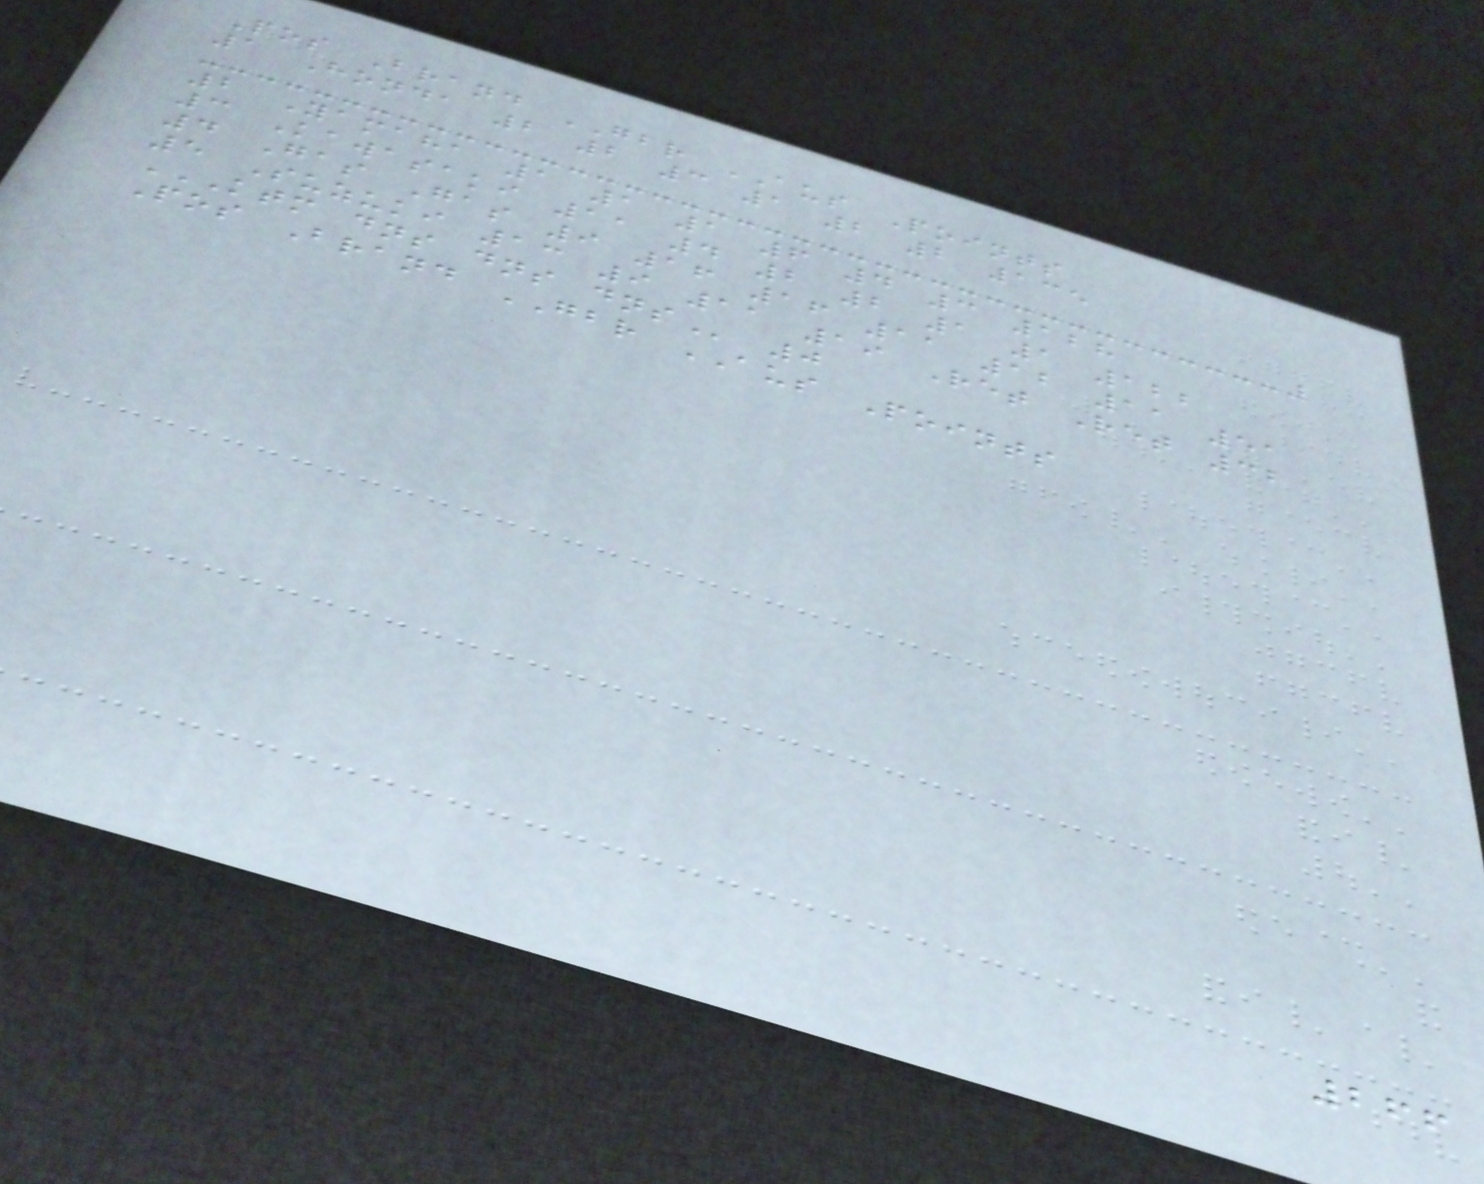Pos Brand GBR AUS Points
1 Honda 2 2 3 1 2 2 135
2 Yamaha 1 1 1 6 4 3 128
3 Kawasaki 11 4 2 2 1 1 122
4 Gas Gas 9 16 16 11 12 11 51
5 Suzuki 13 9 11 19 Ret Ret 32
KTM DNS DNS DNS 0
Pos Brand GBR AUS Points
266
